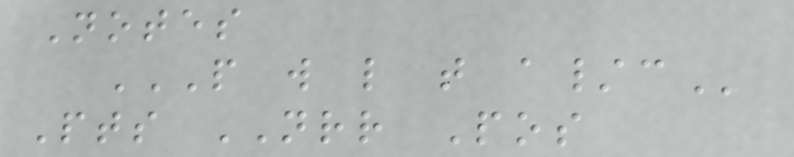Notes
P W L T A/C
Pts NRR Pos
